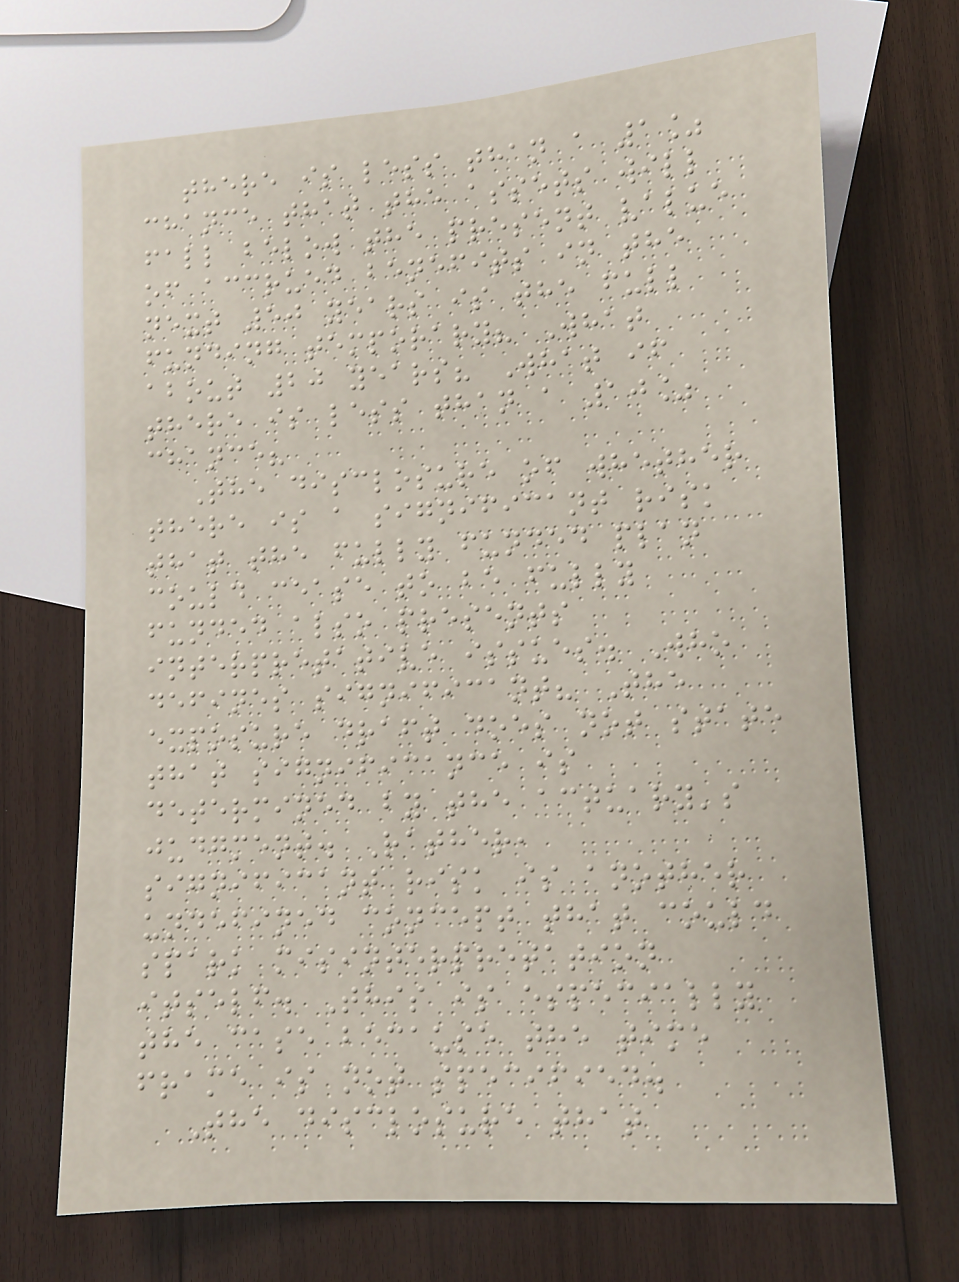there is less than a 1%
chance that the assets will
fall below the present value
of accrued benefits in the
next 50 years is the full
funding temporary? What
about 20 years? What if
there is less than a 10%
chance?
The disclosure of whether
there is a significant risk
that the fully funded plan
could cease to be fully
funded also presents
interpretative issues. Who
defines significant? The
exposure draft does not state
that significance is
determined by the actuary's
judgment. Rather,
significant risk is another
undefined concept that could
spark misinterpretation
itself. This is especially
the case because the time
frame is not specified.
The disclosure that
